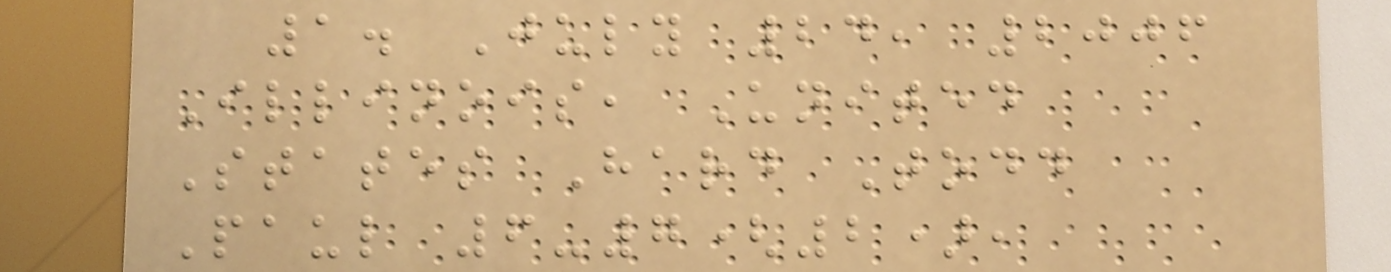1. July 24, 2006
Illinois, United
States Hard Todd
Paul 6-7(2),
